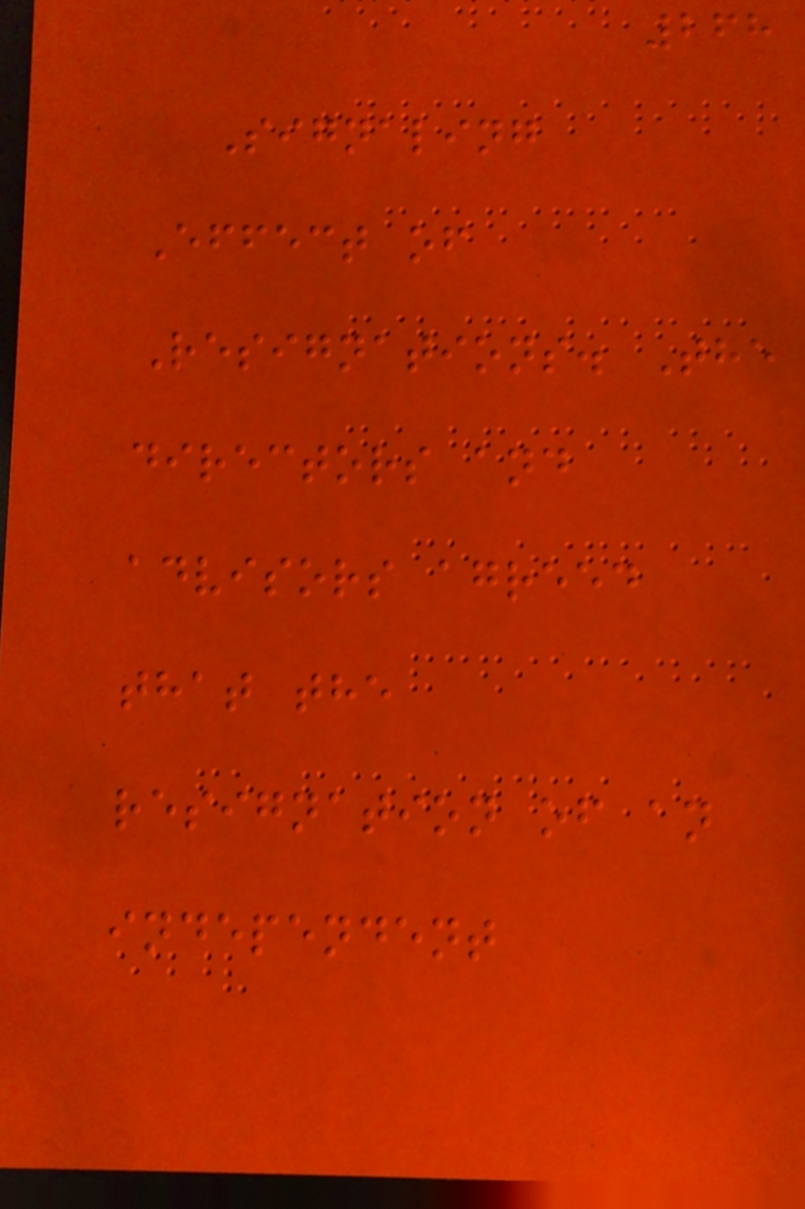268
Signaling
Effect of
Resignations. The
directors and
advisors agreed
that the
resignation of an
independent
